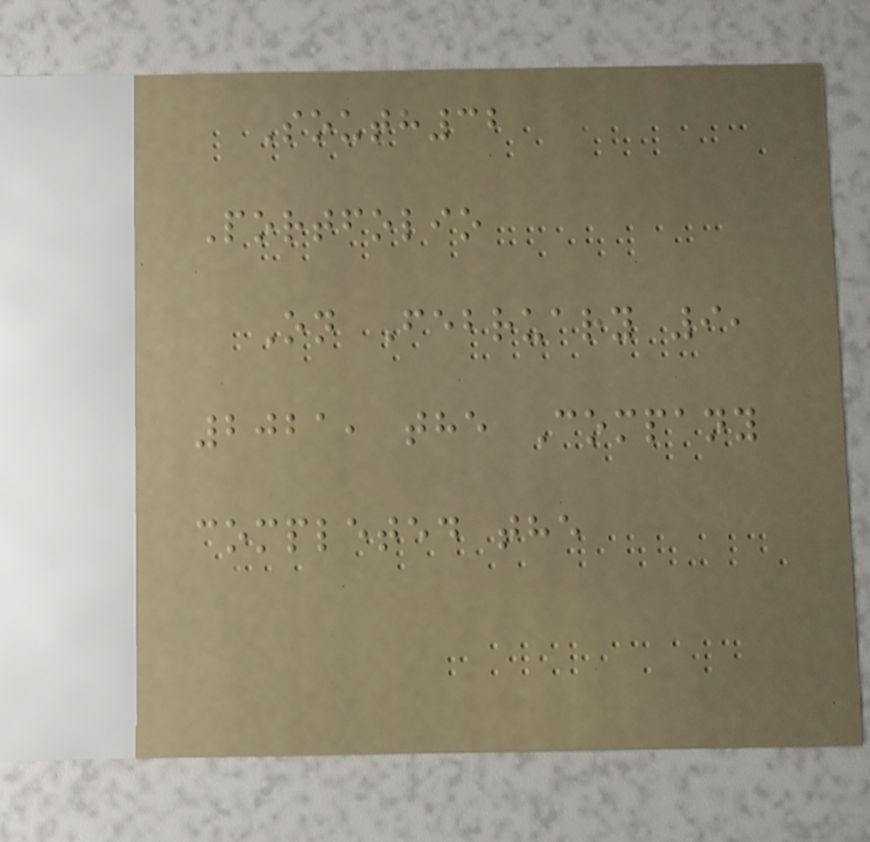South32
Portfolio
On February 9,
2021, the Company
completed the
